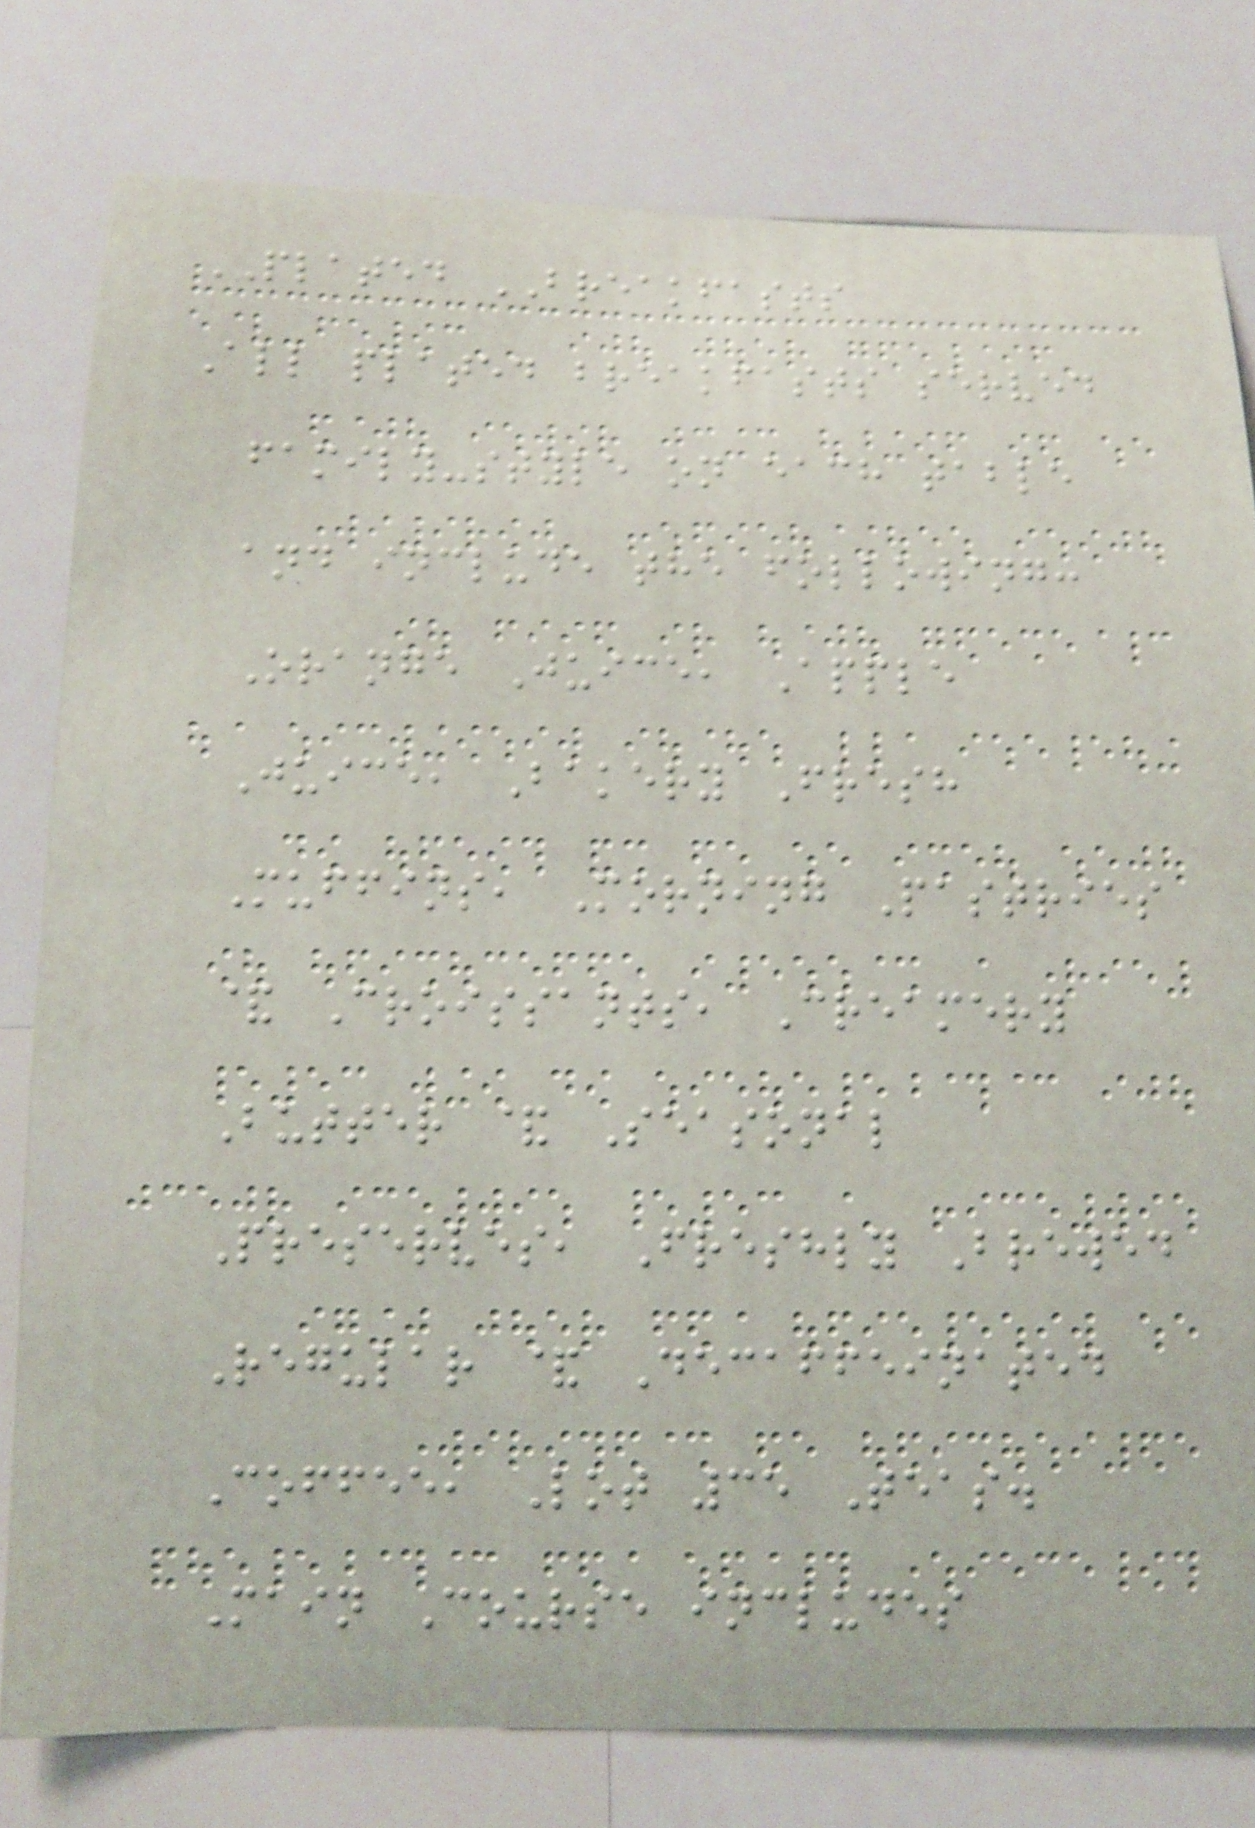PLATED BREAKFASTS
All plated breakfasts served
family-style on each table
and include the following:
Orange Juice, Apple
Juice, Bakery Fresh
Muffins, Morning Pastries
& Croissants, Creamery
Butter & Seasonal
Preserves, Freshly Brewed
Regular & Decaffeinated
Coffee, Lot 35 Teas.
Main Course includes
